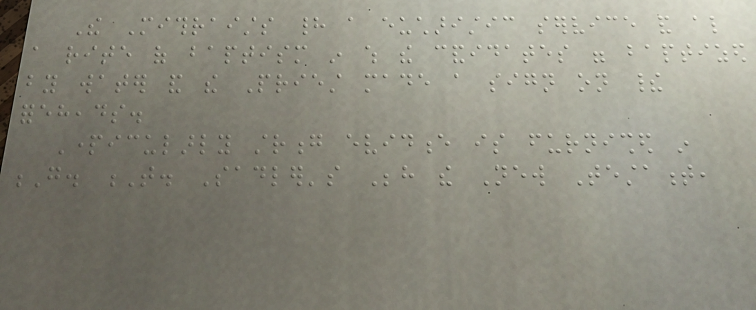The Mithraists had a eucharistic service and also
a rite of baptism in which the candidates were baptized
by water and the Priest made a sign on their
foreheads.
Particularly strong evidence is furnished in
G. T. Sadler's Behind the New Testament,
